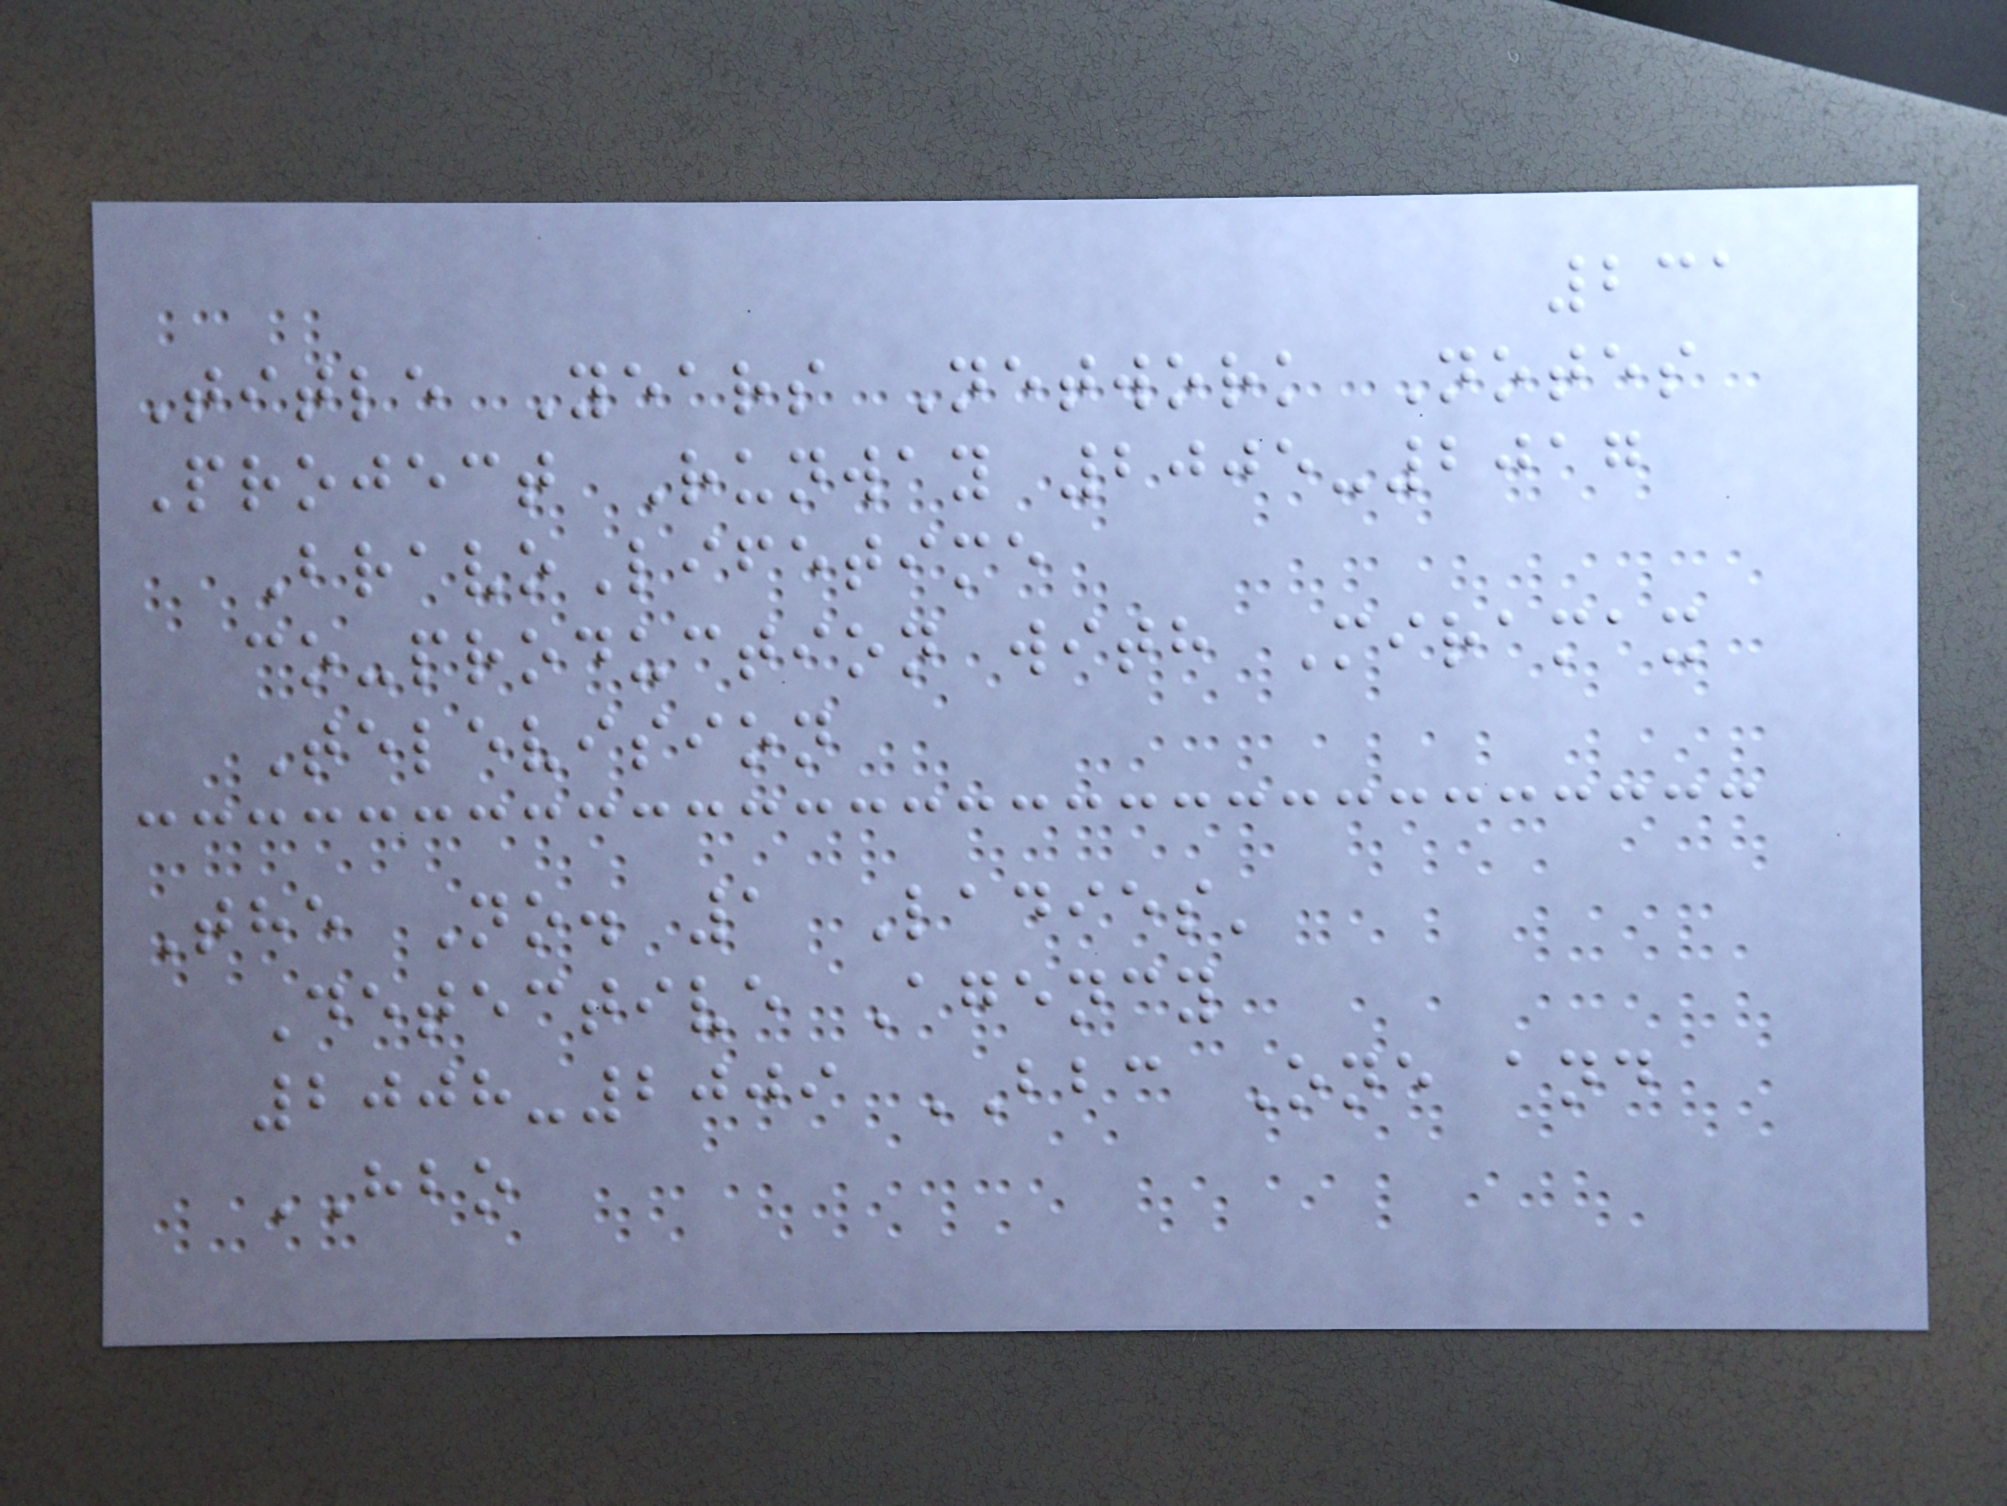231
Title Years Network Notes
Project Runway 2005-2017
BravoLifetime
co-production with Miramax
Television
The No. 1 Ladies'
Detective Agency
2008-2009 BBC One and
HBO
